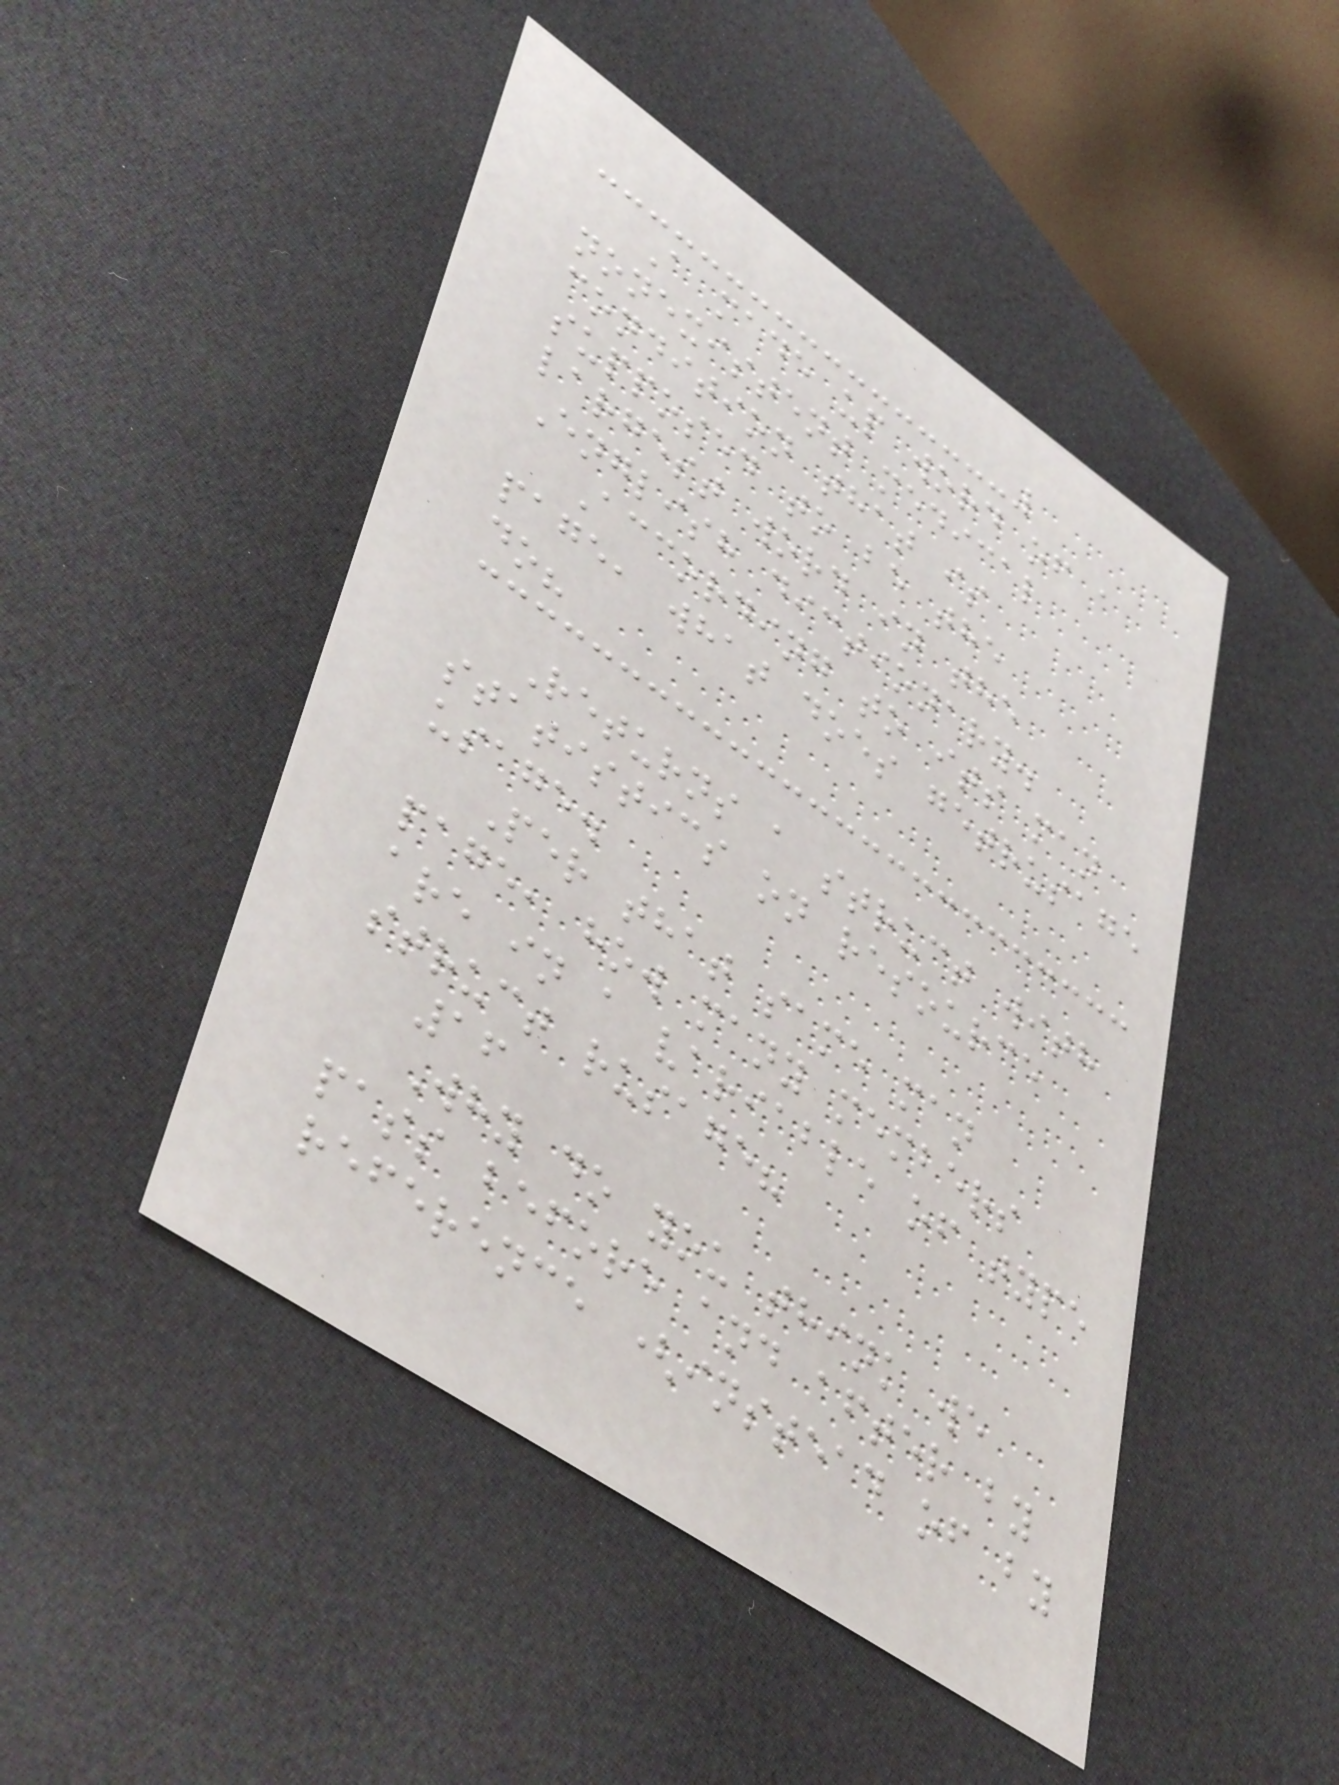A made up word of a
nonexistent medical
condition that is
supposed to be the
largest word in the
English dictionary.
According to its man
page, what does getrusage
do?
Returns a struct with
statistics on resource
usage.
Per that same man
page, how many members
are in a variable of type
struct rusage?
16
Why do you think we
pass before and after by
reference (instead of by
